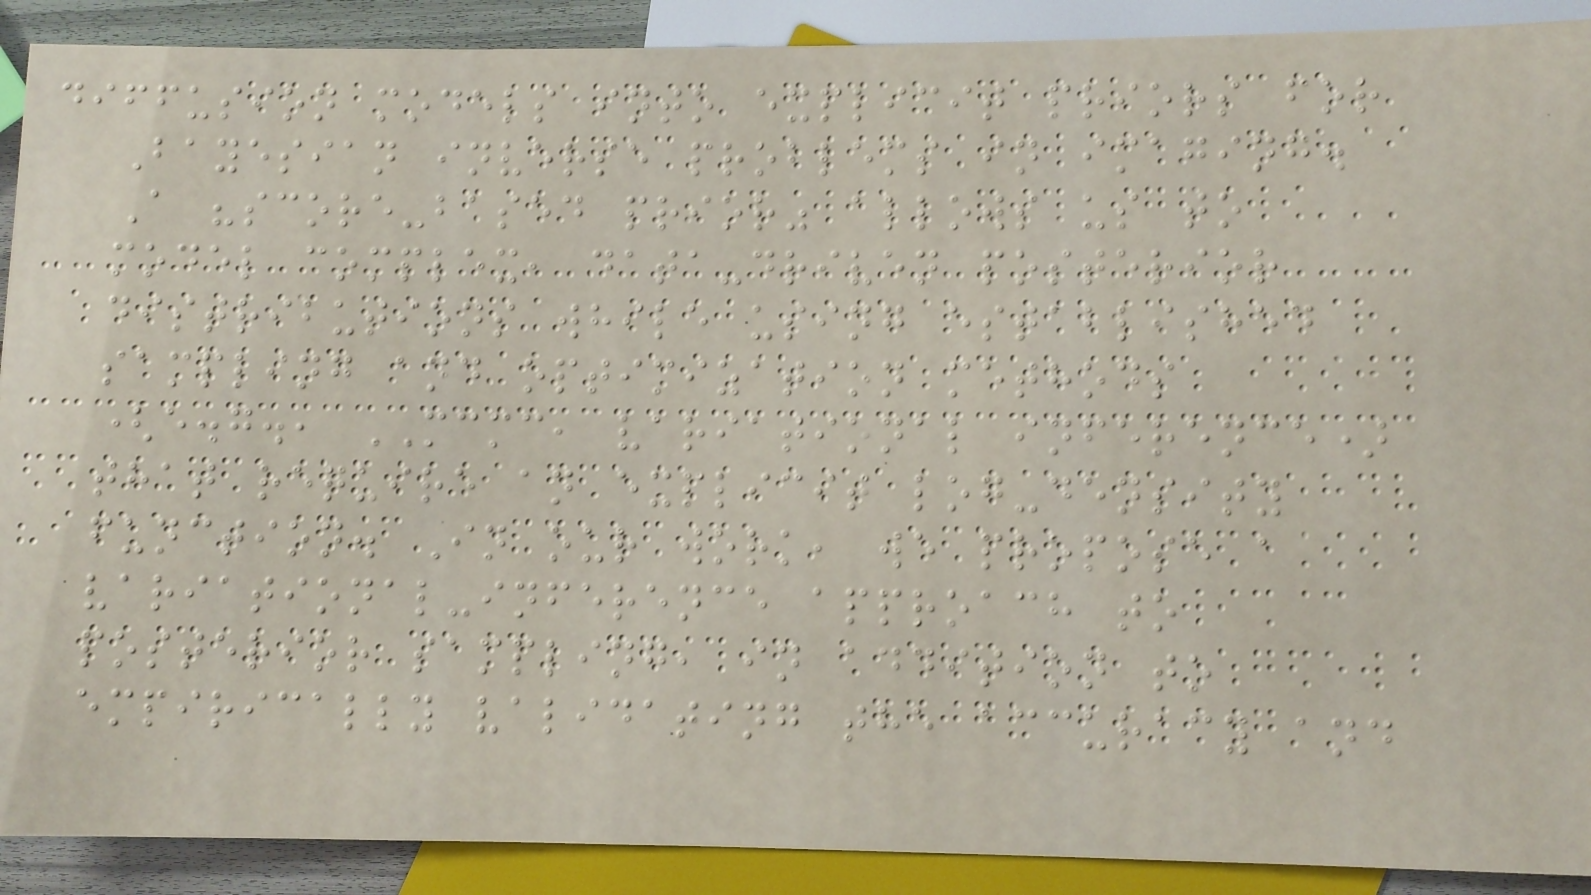diffusion models into explicit priors for
Bayesian inverse problems in imaging.
A "score-based prior" allows us to
model complex, data-driven posterior
distributions while using established
sampling and optimization methods
(e.g., MCMC, variational inference)
that require an explicit log-density
function. In our work, we propose a
variational-inference approach to
posterior sampling, in addition to
empirically validating the accuracy and
